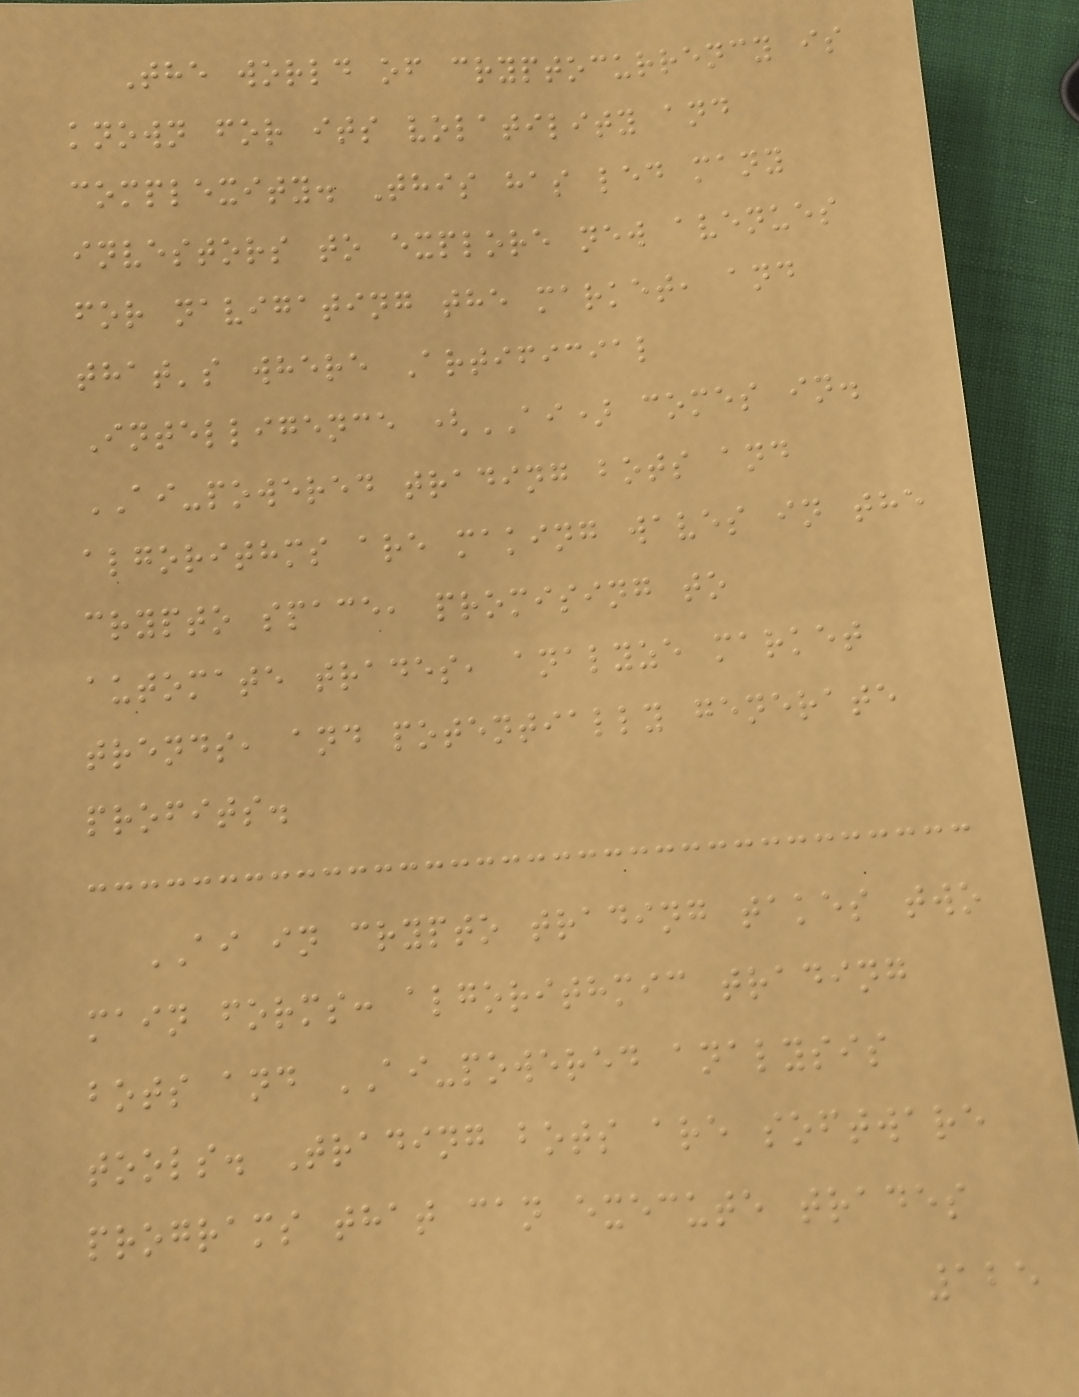The world of cryptocurrency is
known for its volatility and
complexity. This has led many
investors to explore new avenues
for navigating the market, and
that's where Artificial
Intelligence (AI) comes in.
AI-powered trading bots and
algorithms are making waves in the
crypto space, promising to
automate trades, analyze market
trends, and potentially generate
profits.
AI in crypto trading takes two
main forms: algorithmic trading
bots and AI-powered analysis
tools. Trading bots are software
programs that can execute trades
125
